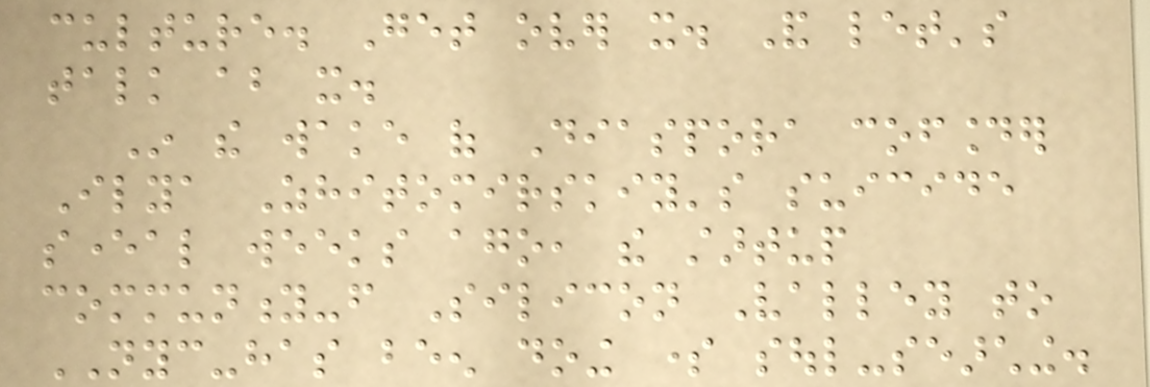culture. Get over it. And let's
talk about it.
In the wake of Diaspora cofounder
Ilya Zhitomirskiy's suicide
several weeks ago, the startup
community-from Silicon Valley to
NYC-has been doing some soul-searching.
